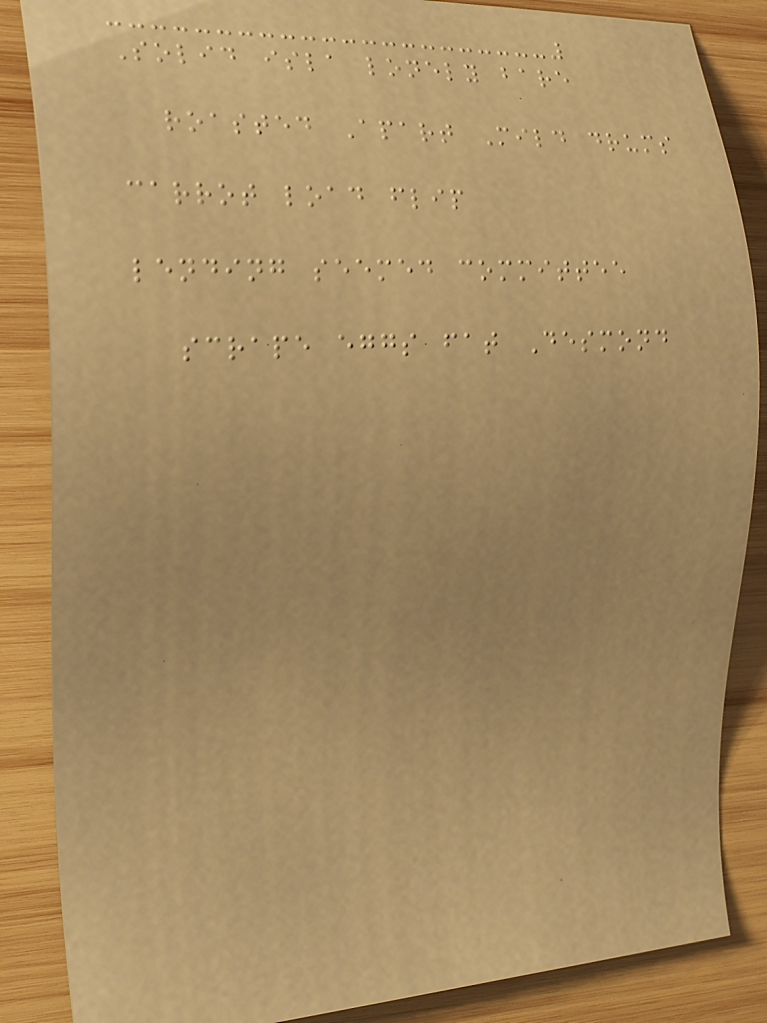Solid isla lonely bare
roasted Apart Mild drums
carrot load flip
lending seemed committee
scrape eggs fat Desmond
